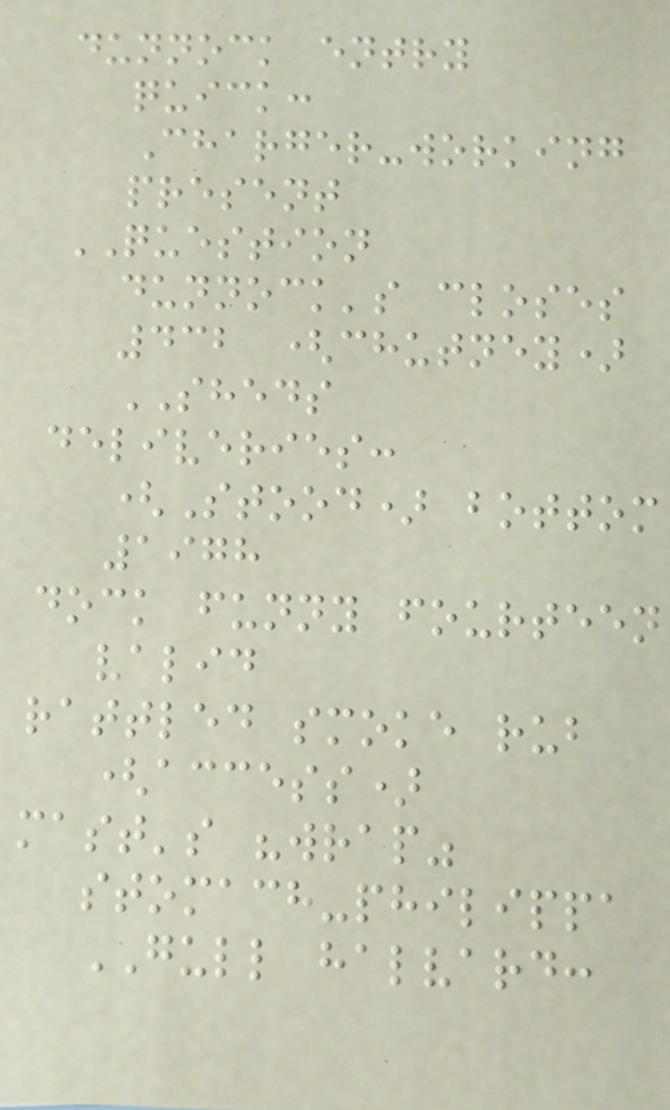dunnock entry
quick:
Charger-working
present
QUESTION
dunnock's closes
432 (chutney)
SHEDS
deliveries:
(Stood) bottom
1978
dock funny fourteen
valid
rattled smoke rub
(access)
mast's "wrap"
stomach-philippa
GULL halvard:
